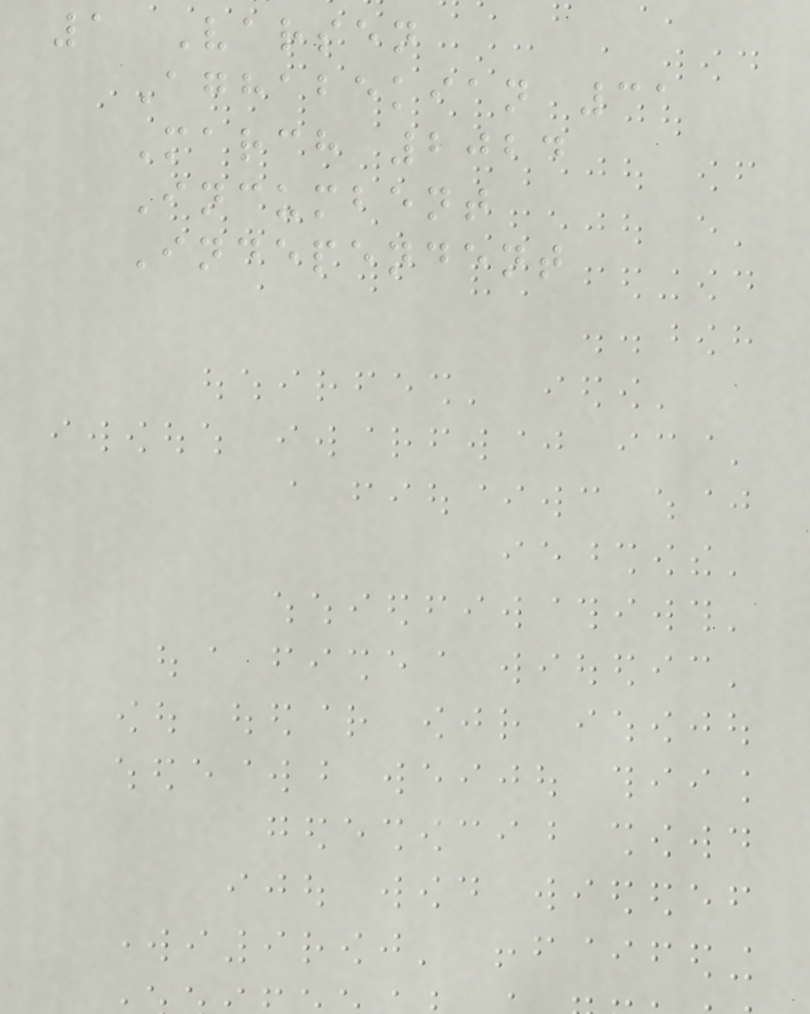1 Varsen
Aghabekian 31
March 2024
Incumbent
Independent
